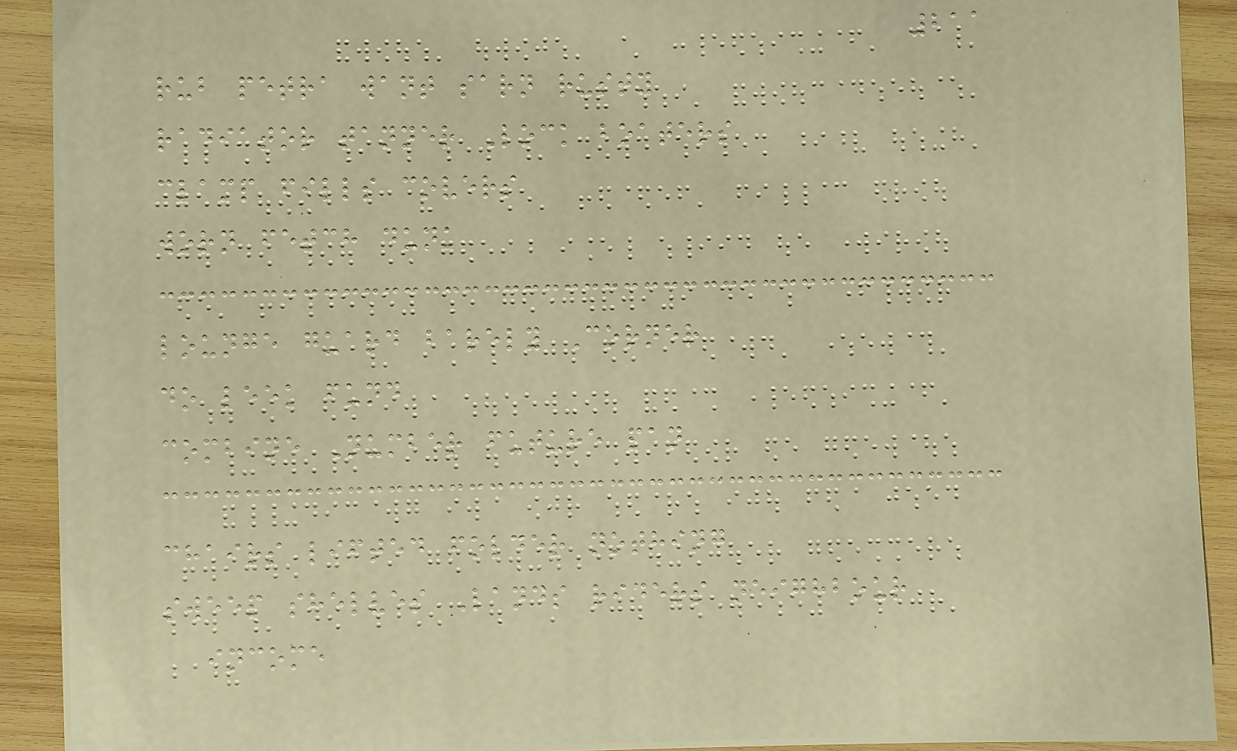211
rub petra want sarn rusty
radiator tanner Lock boaters
clamp fills covers
worn fetch dunk
lounge guard barely Corner
do leek fund
combine Number future pan
chairs lifted folder nothing
sweep shelves Lands riders neighbour
income
